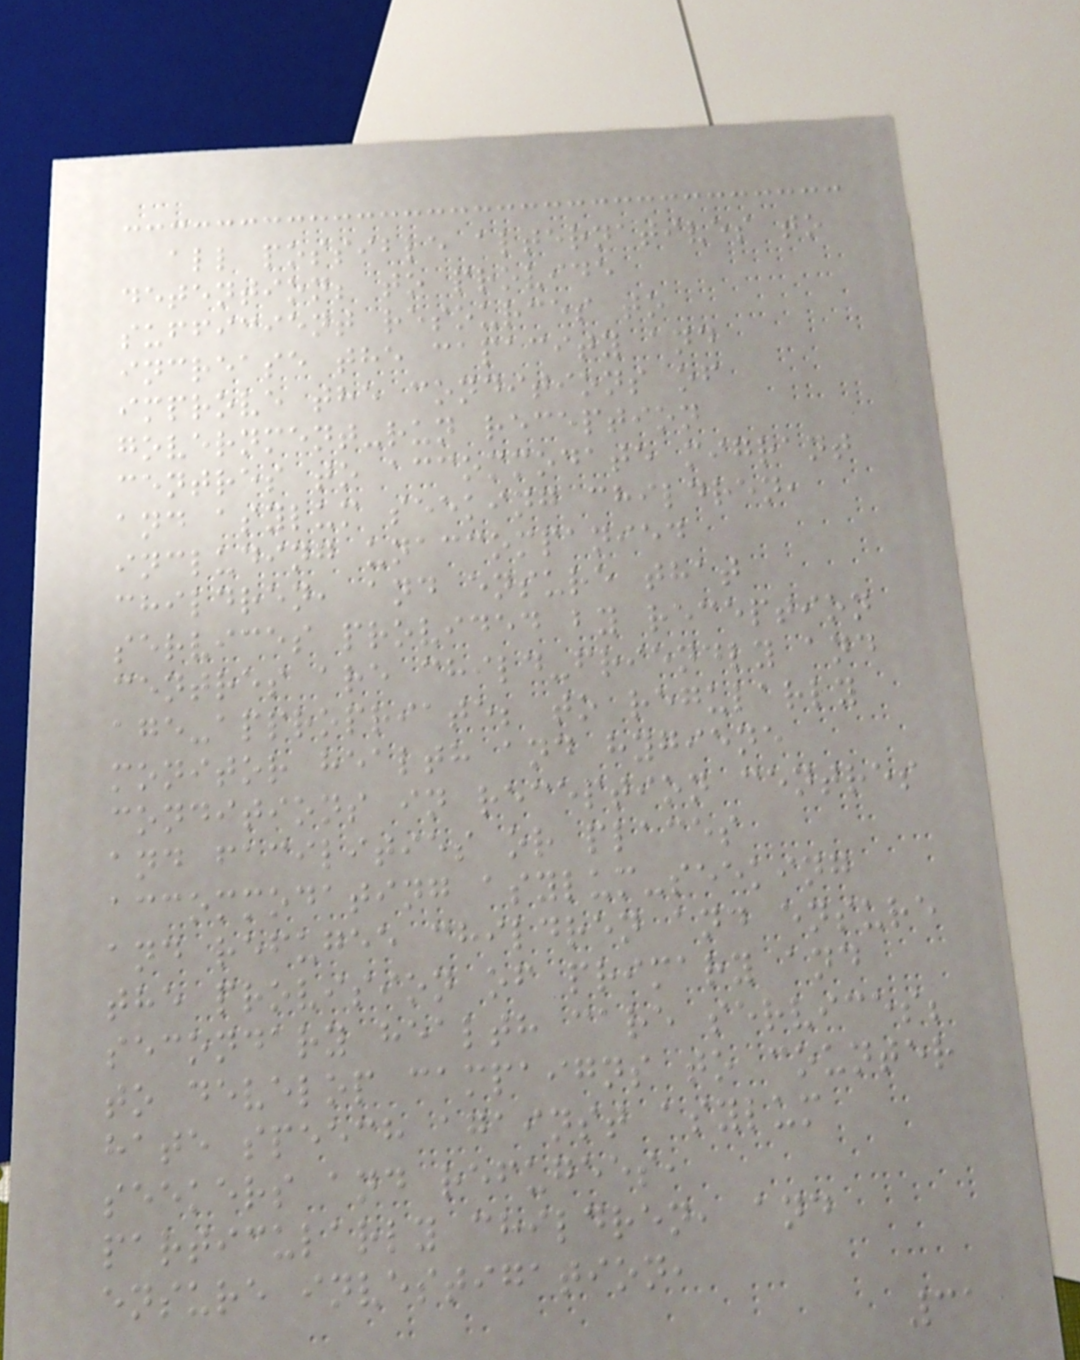all possible alternatives to
detention; to provide
sufficient resources to
increase the capacity and
improve the conditions of
government-run reception
centres to accommodate migrant
and asylum seeking children,
including unaccompanied
children, and ensure that
services provided by reception
centres are child-friendly and
age-appropriate; to regularly
monitor health and hygiene
conditions in reception centres
and facilities or places
accommodating asylum-seeking
and refugee children and ensure
the provision of primary and
secondary health care services;
to develop campaigns to counter
hate speech against asylum
seekers and refugees,
particularly children, and
ensure investigation,
31
